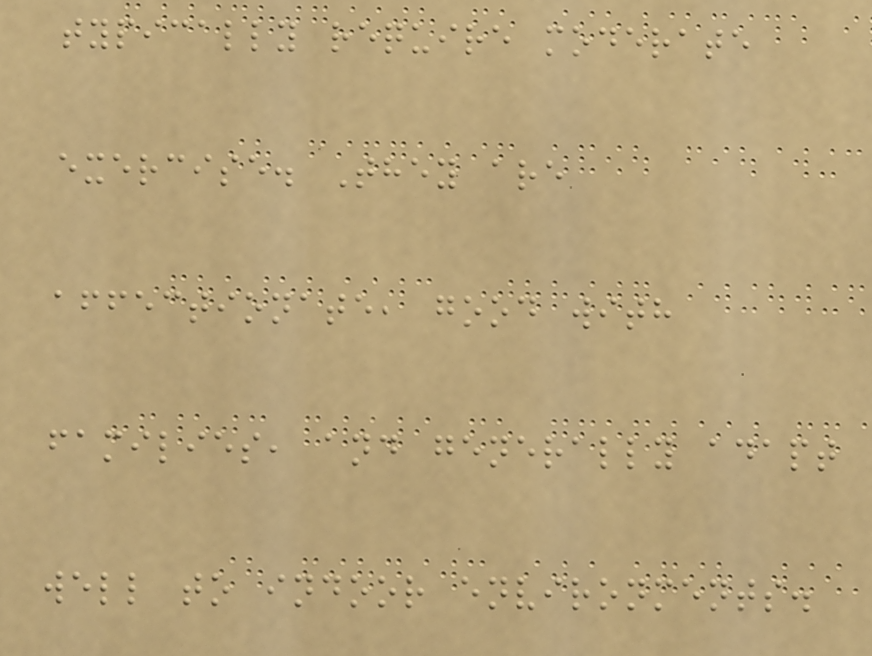typically require moderate
exercise. They are
affectionate, good with
families, and generally adapt
well to indoor environments.
